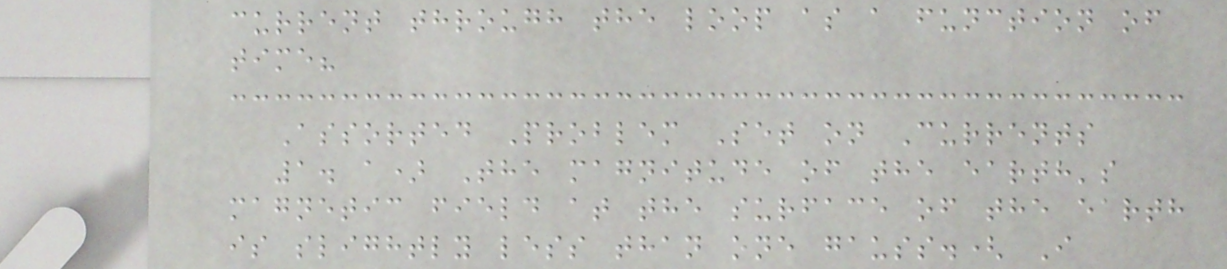current through the loop as a function of
time?
Assorted Problem Set on Currents
1. a) The magnitude of the earth's
magnetic field at the surface of the earth
is slightly less than one gauss.( I
